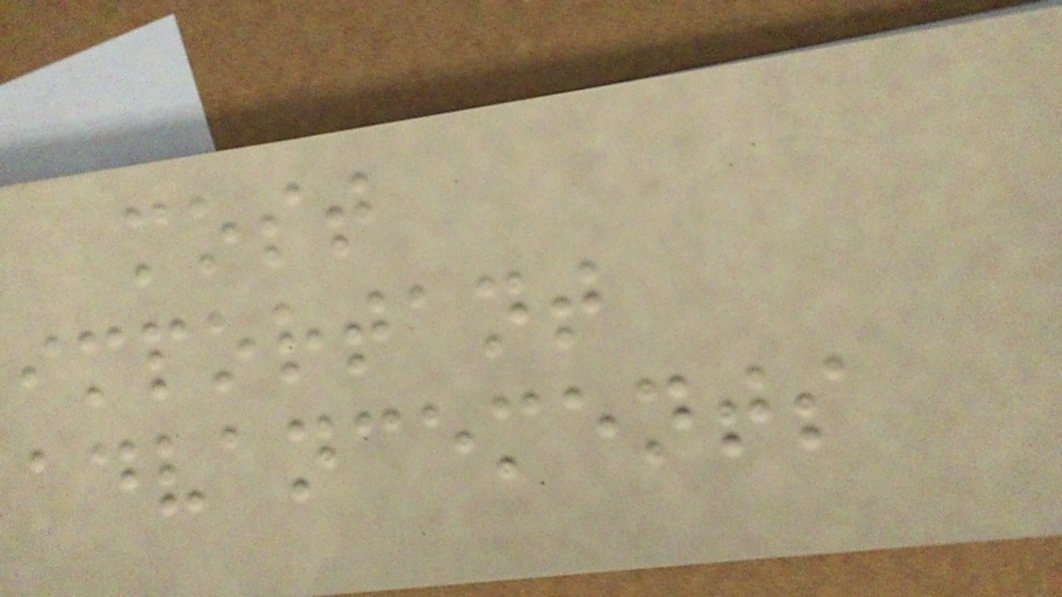most
important
advancements
